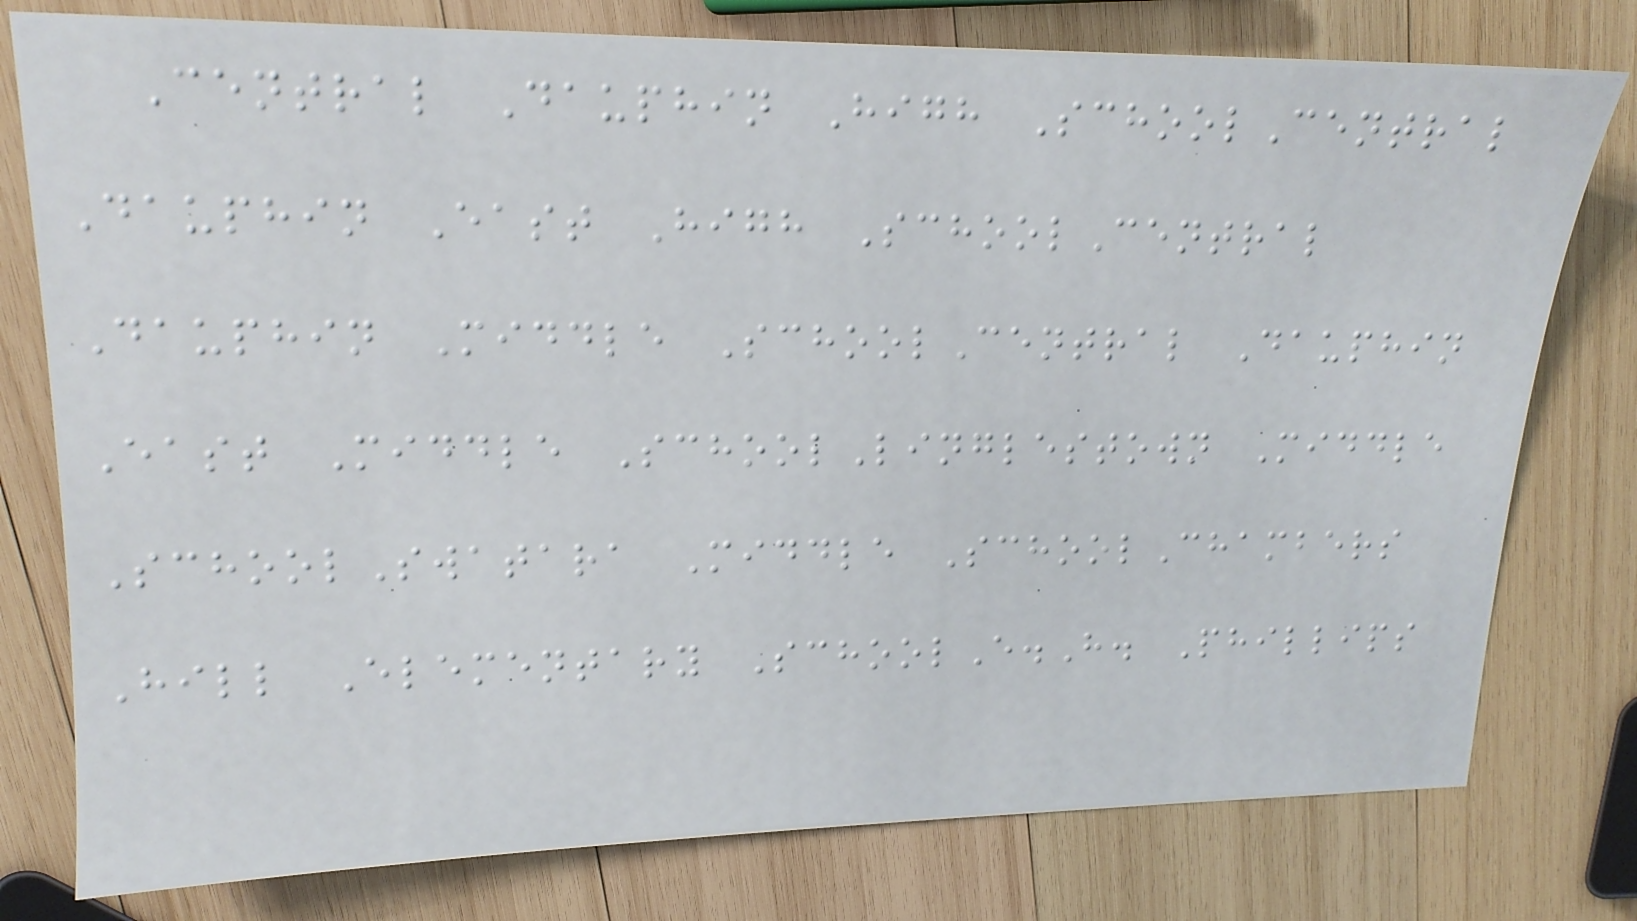Central Dauphin High SchoolCentral
Dauphin East High SchoolCentral
Dauphin Middle SchoolCentral Dauphin
East Middle SchoolLinglestown Middle
SchoolSwatara Middle SchoolChambers
Hill Elementary SchoolE.H. Phillips
